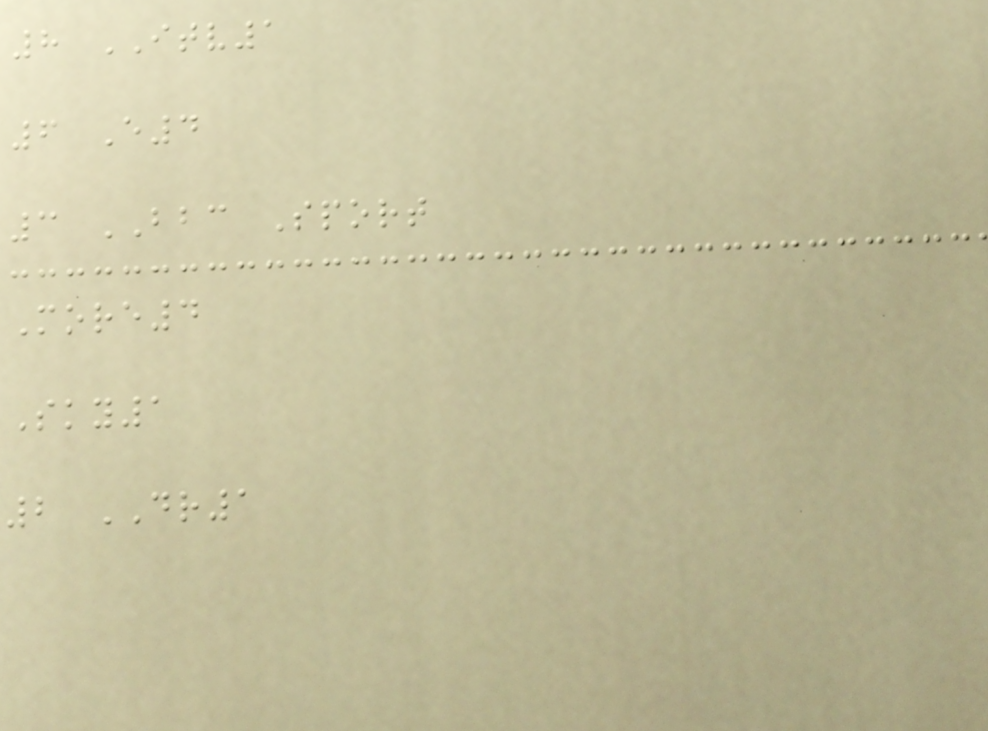8 ITV1
6 E4
3 BBC Sport
More4
Sky1
2 DR1
